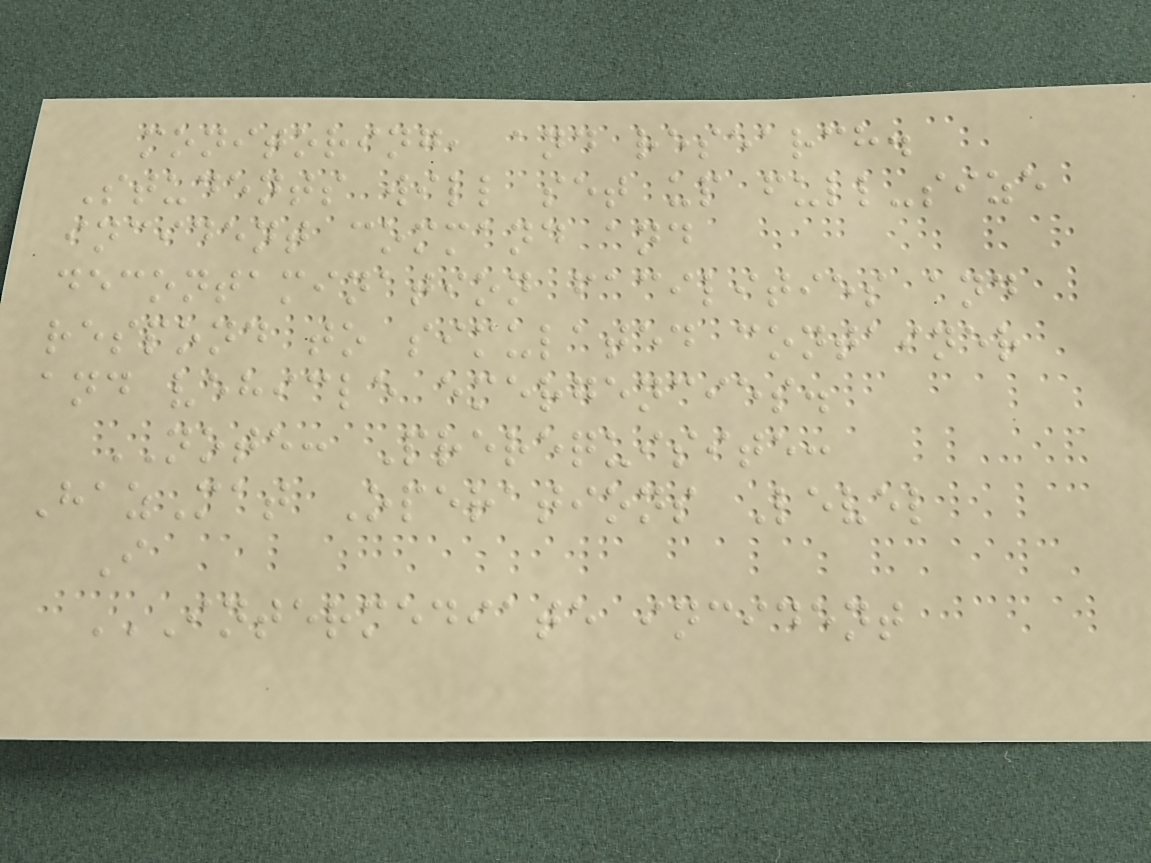monitoring, and research.
Students will set up full-size
incident command and
decontamination facilities and
respond to simulated container
and vehicle emergencies.
NOTE: Prerequisite:
HazMat Operations Level
I
INTERMEDIATE INCIDENT
